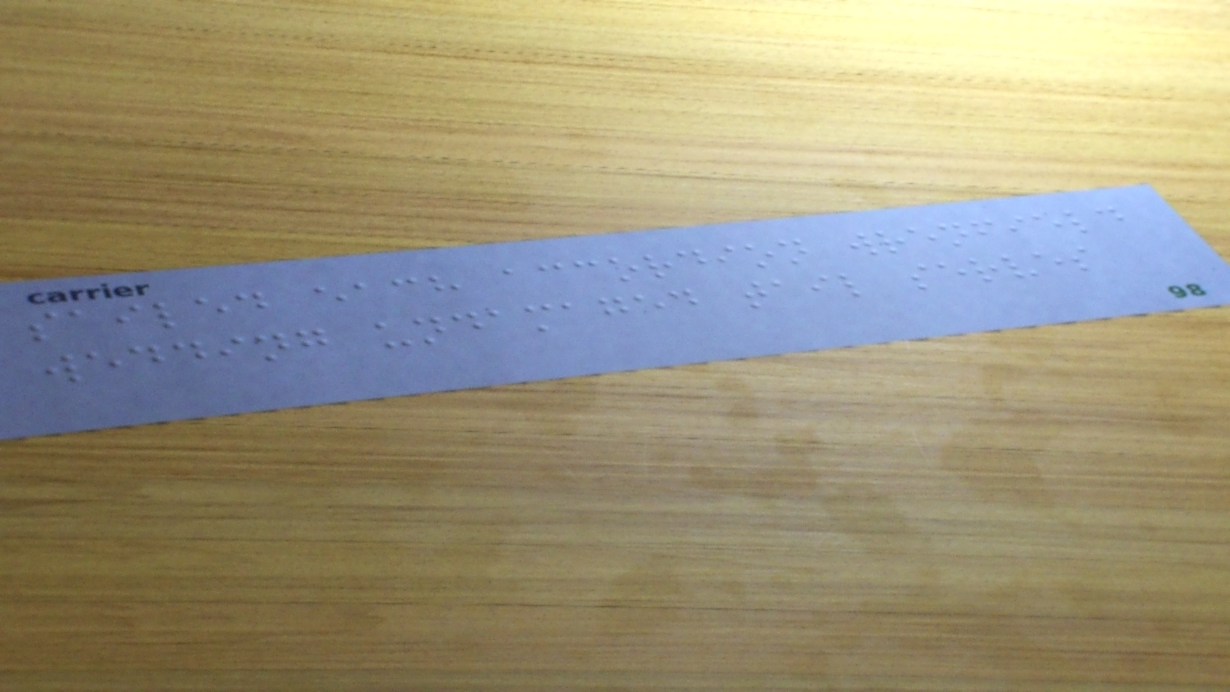sailed each accordion wrenfield
wedding undamaged tail serves
